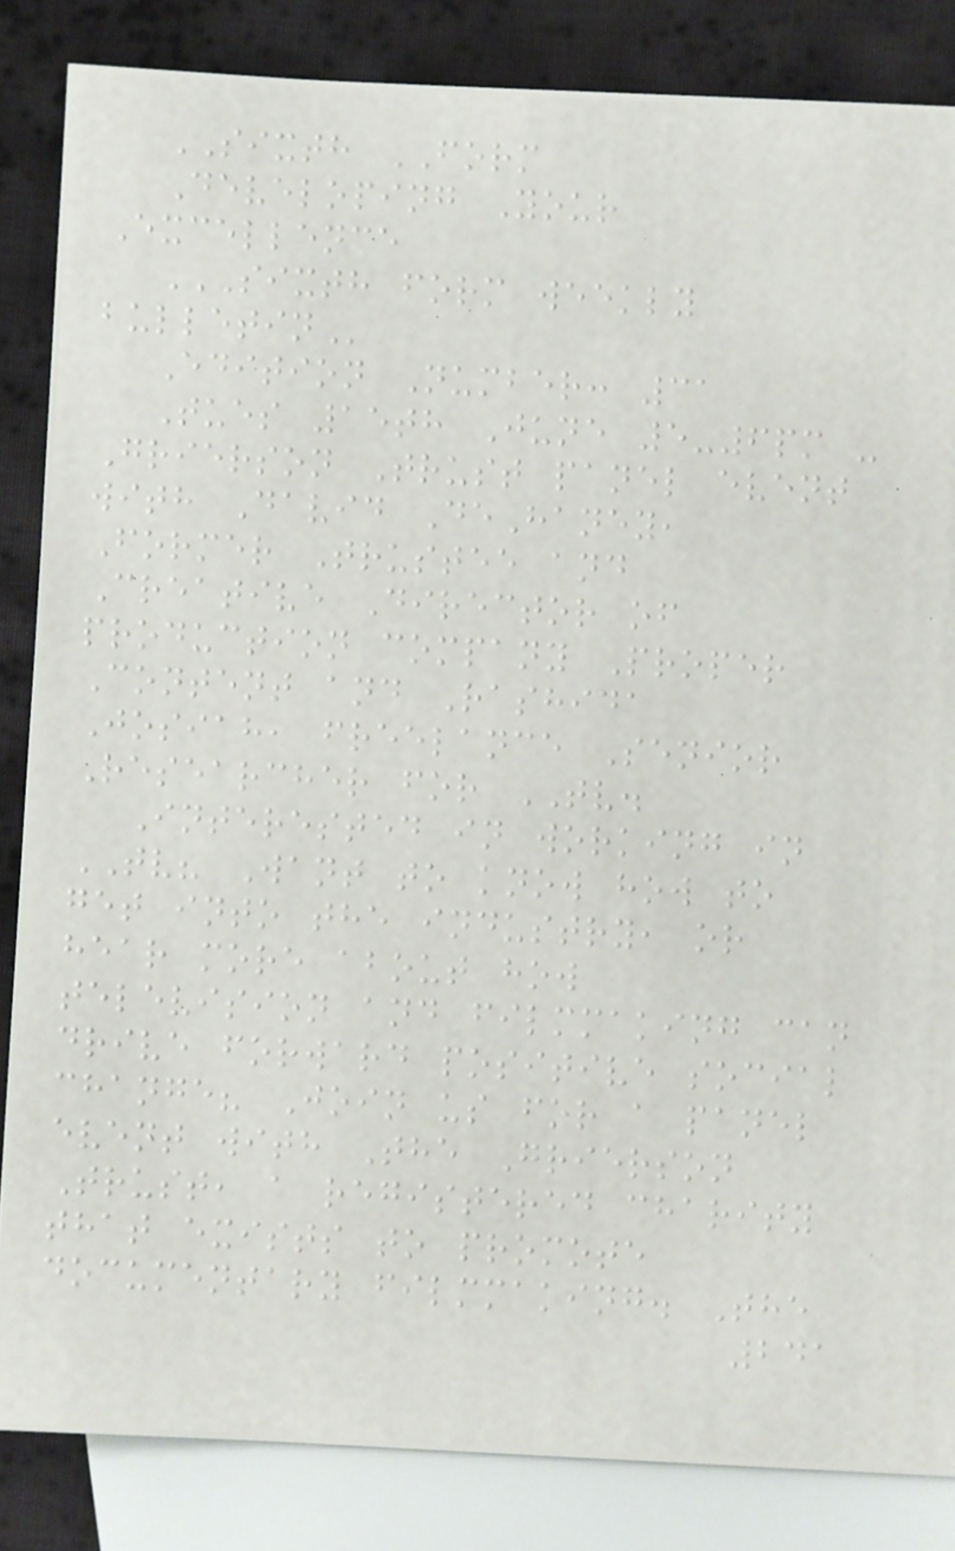SIXTH FORM
Developing Your
Excellence
SIXTH FORM WEEKLY
BULLETIN
Edition Number: 31
Tues 15th June 5-6pm -
Grierson Trust panel event
with David DeHaney,
Former Trustee and
Creative Director of
production company Proper
Content and Rashida
Josiah, freelance Senior
Researcher for TV.
Interested in working in
TV? Want to know how to
get into the industry, or
hear more about how
television and filmmaking can
drive forward positive social
change? Join us for a panel
event with The Grierson
Trust, a registered charity
that exists to promote
documentary filmmaking. The
241
